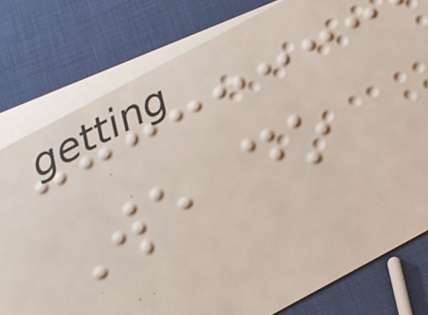We do
